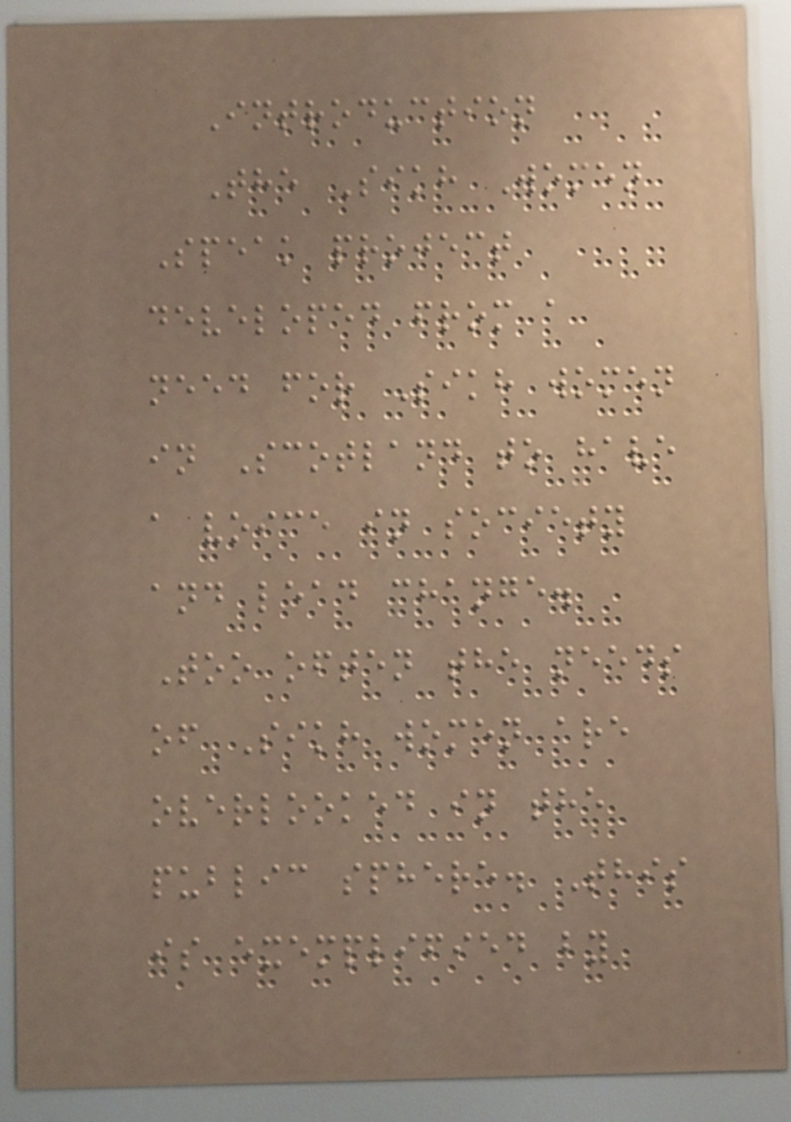Introduction
The Sikh Women
Speak project
developed from a
need for Sikh women
in Scotland to have
a voice in society
and lead change.
Too often the needs
of Sikh women are
overlooked in the
public sphere. This
is exemplified by
